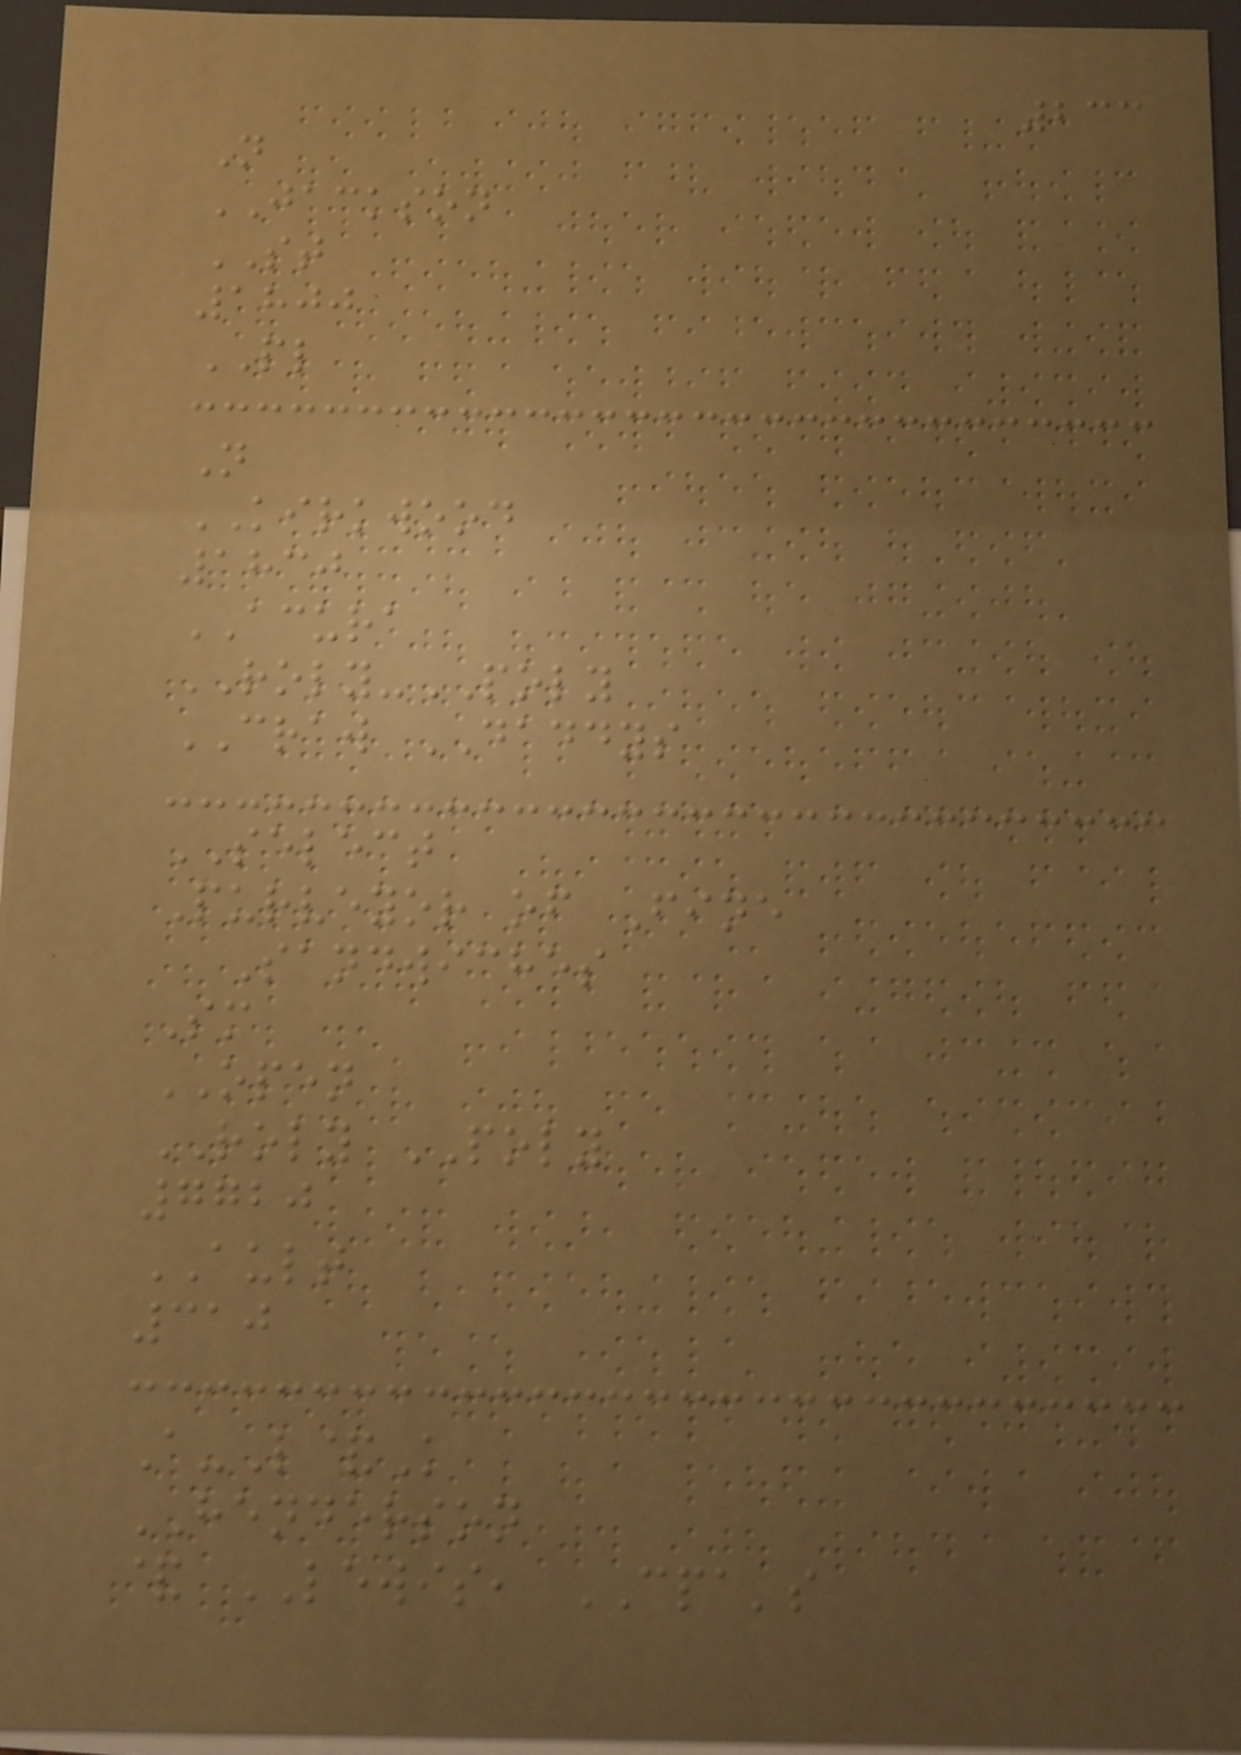233
N
JACKSON
ST
1800
PL
N
KIRKWOOD
1830
ACURA
ROLY-POLY
CRAW DADDYS
SELECT
Purveyor of Fine
Sandwiches
Sm
OPEN
ROLY POLY
7720
AULT
310
A-L&K
HENDERSON
& LEWIS, CPA's
